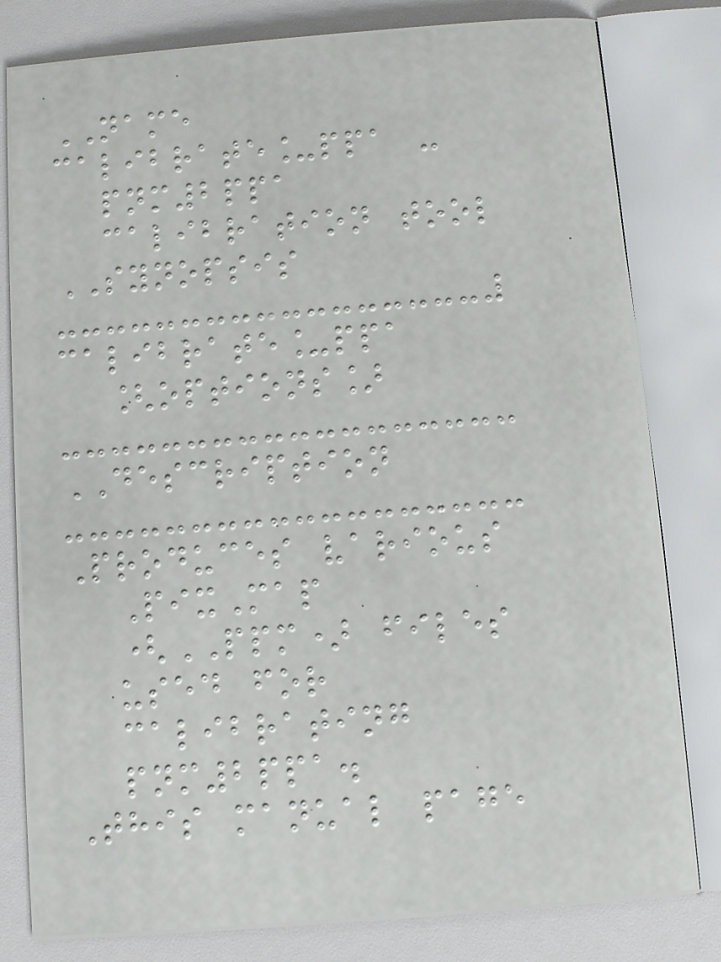NAME
calibrate_ppa -
pnm2ppa
calibration tool
SYNOPSIS
calibrate_ppa
[options]
DESCRIPTION
Produces various
PixMap
(PPM) files
used for
calibrating
pnm2ppa.
This manual page
